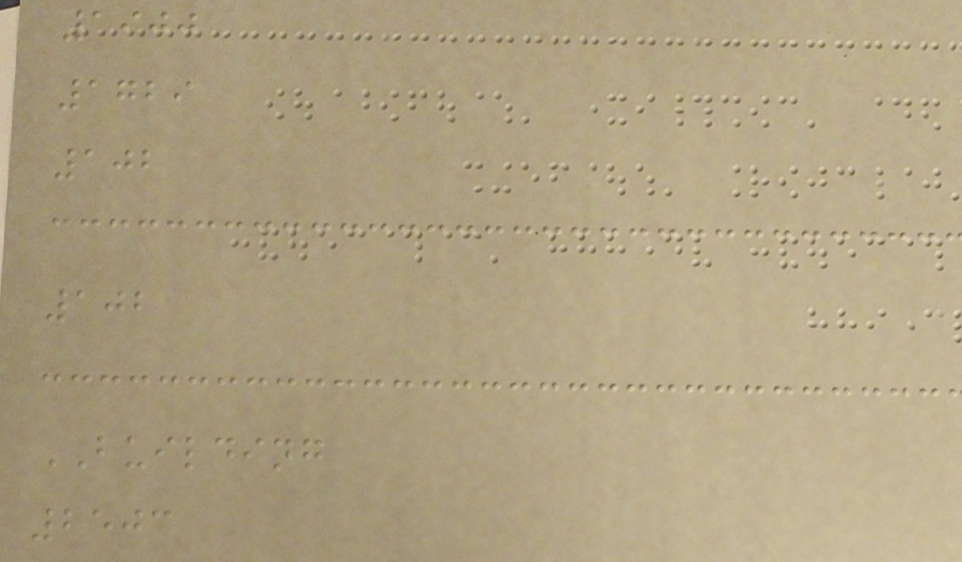1900
1729
102
102
BUILDING
2503
